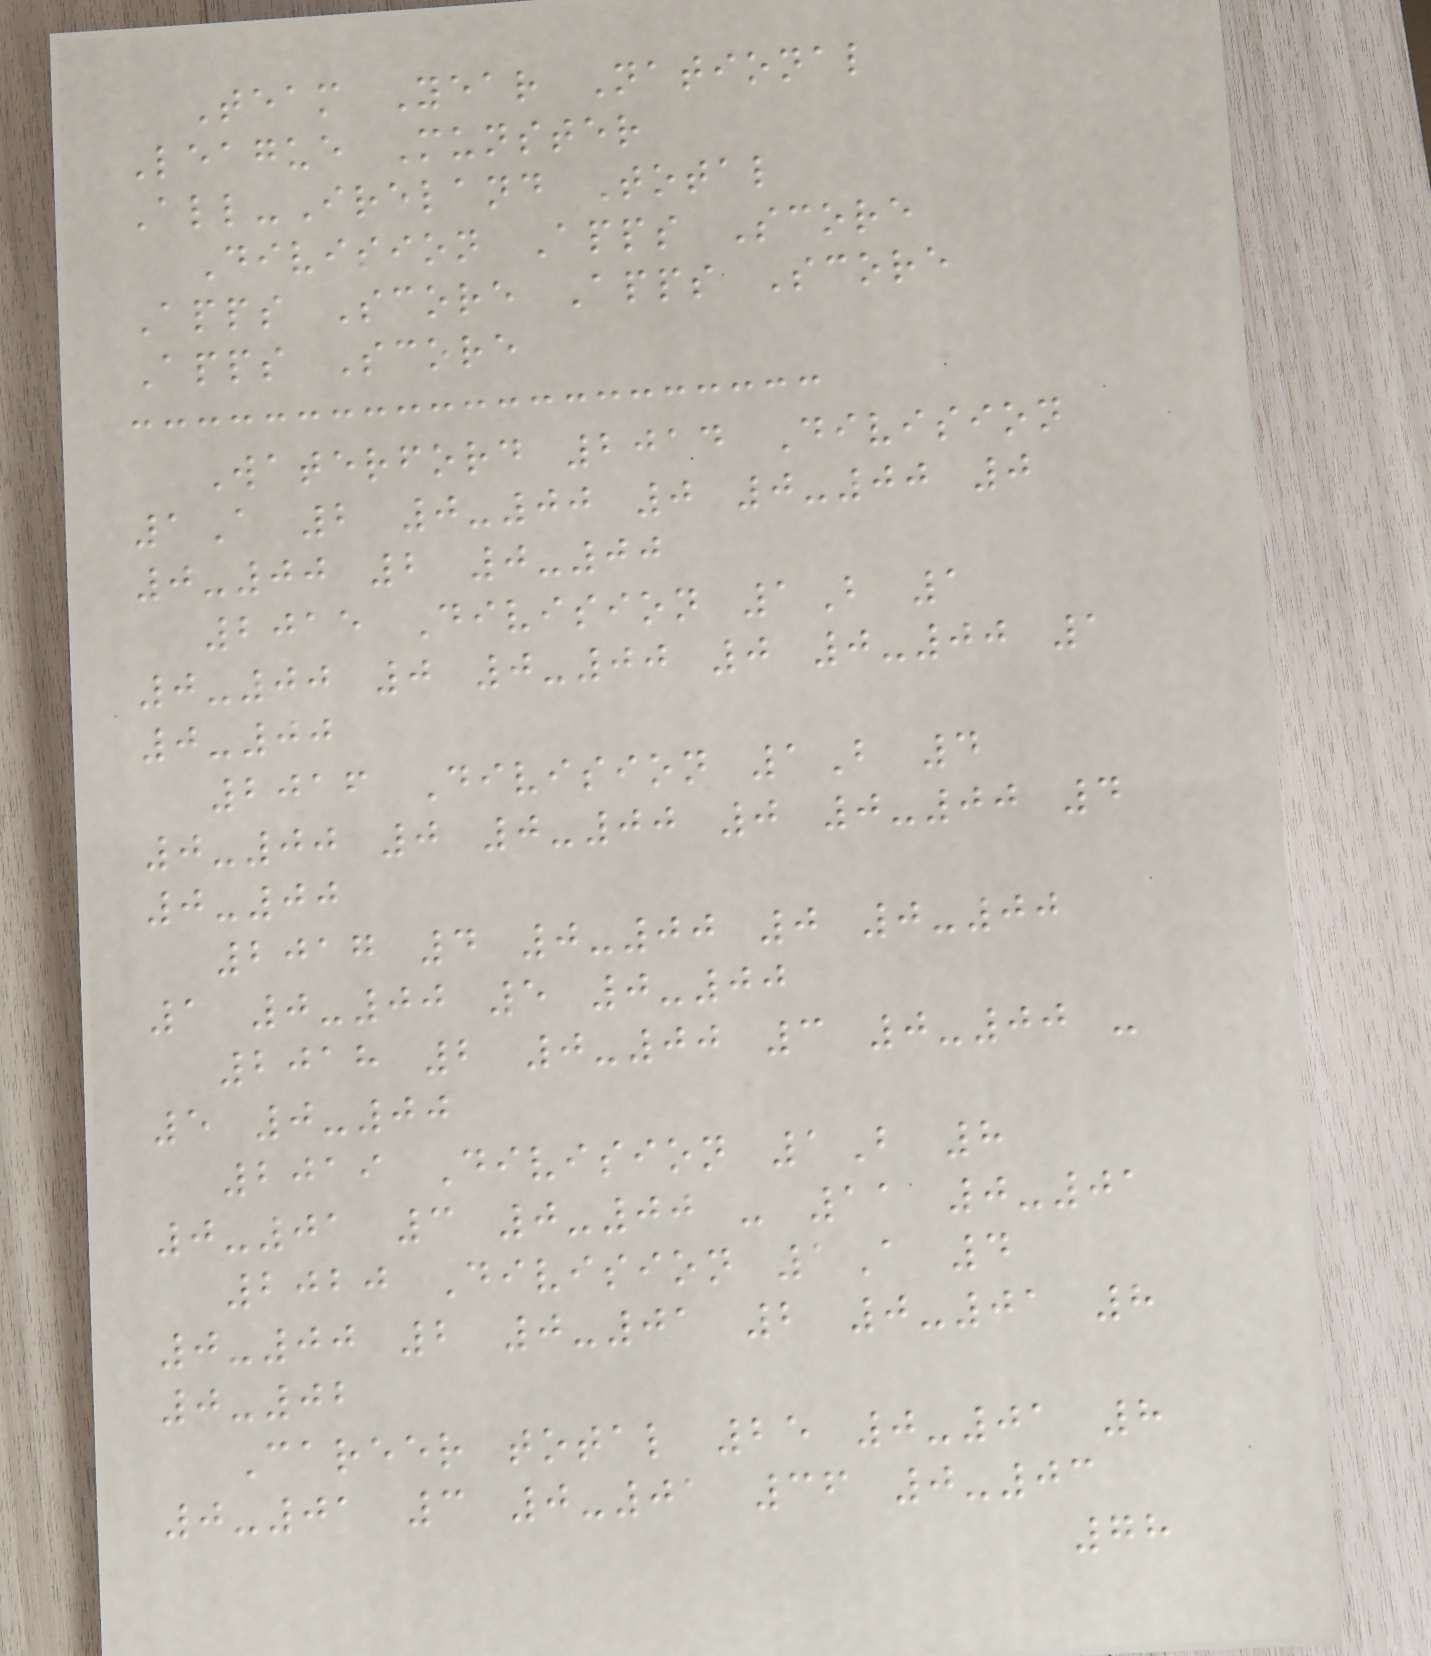Team Year National
League Munster
All-Ireland Total
Division Apps Score
Apps Score Apps Score
Apps Score
Waterford 2014 Division
1A 2 0-00 0 0-00 0
0-00 2 0-00
2015 Division 1B 1
0-00 0 0-00 0 0-00 1
0-00
2016 Division 1B 4
0-00 0 0-00 0 0-00 4
0-00
2017 4 0-00 0 0-00
1 0-00 5 0-00
2018 2 0-00 3 0-00 -
5 0-00
2019 Division 1B 8
0-01 3 0-00 - 11 0-01
2020 Division 1A 4
0-00 2 0-01 2 0-01 8
0-02
Career total 25 0-01 8
0-01 3 0-01 36 0-03
78
